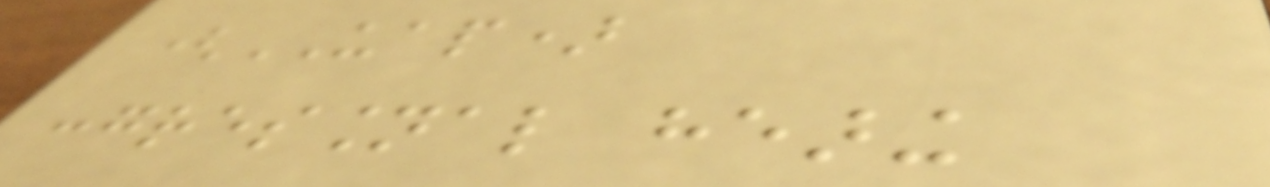(UAP)
congressional hearing
